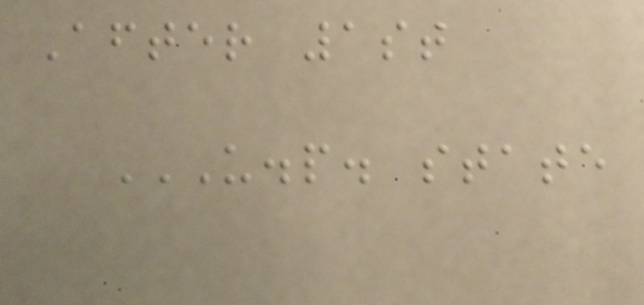After 1st
U.P. STATE
